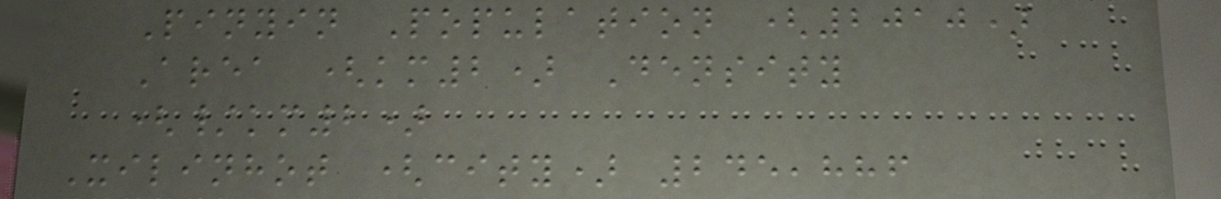Pinyin Population (2010)
Area (km2) Density
(/km2)
Xilinhot (city) 245,886
